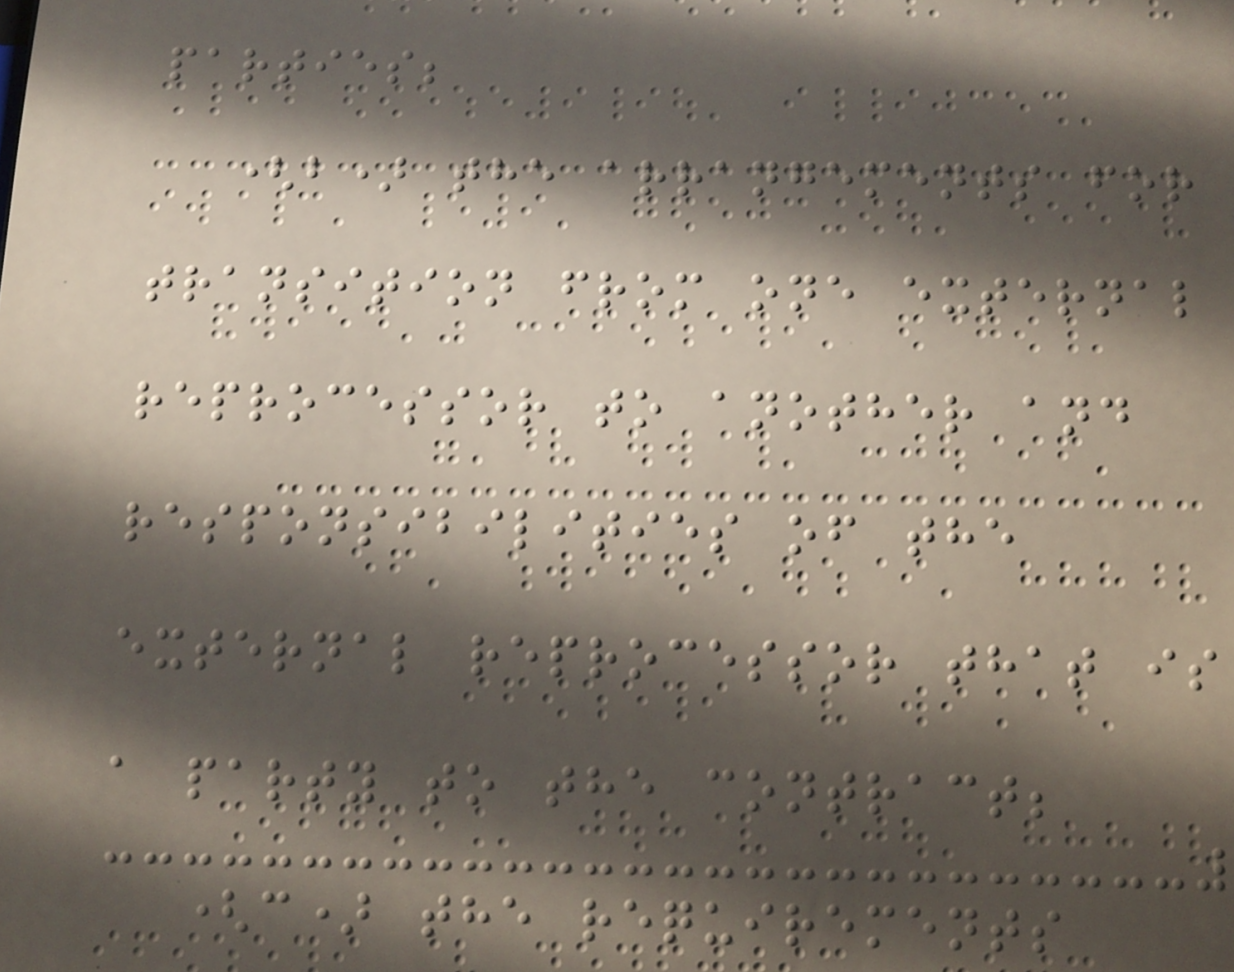parties;
(b) the arrangements for
transition from one external
reprocessor to another and
responsibilities of the
external reprocessor that is
a party to the contract;
(c) the requirements
